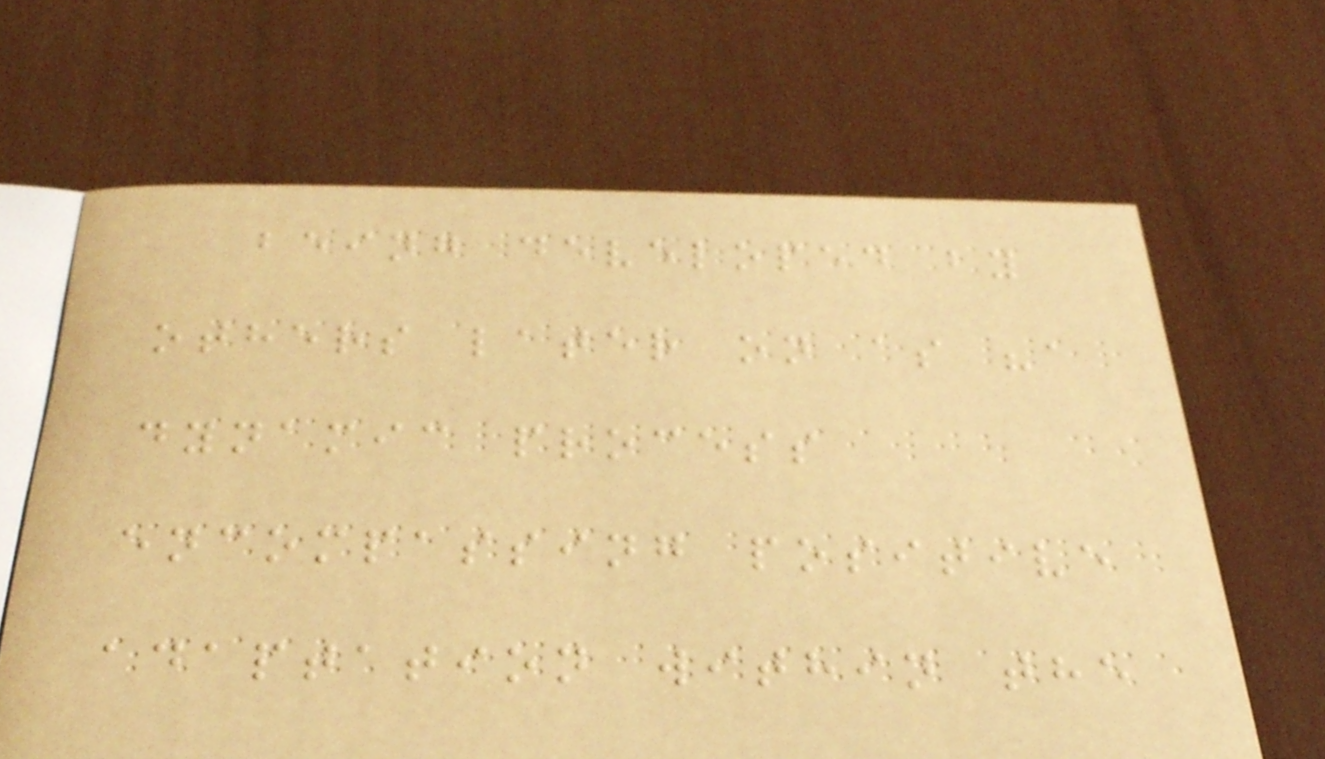being developed by
others later on as "a
dynamic process
encompassing positive
adaptation within the
